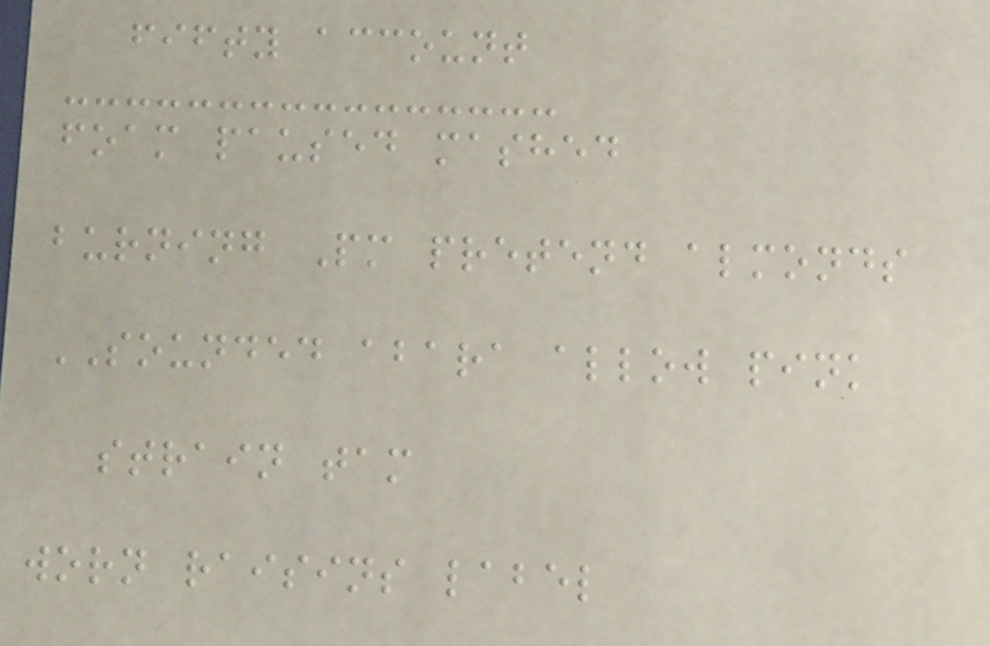fifty account
foam paused mashed
burning Pm pretend almonds
SOUNDED abara allow pink
strain tam
worn raisins label
